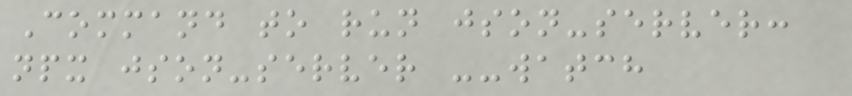Command to run json-server:
npx json-server --watch
